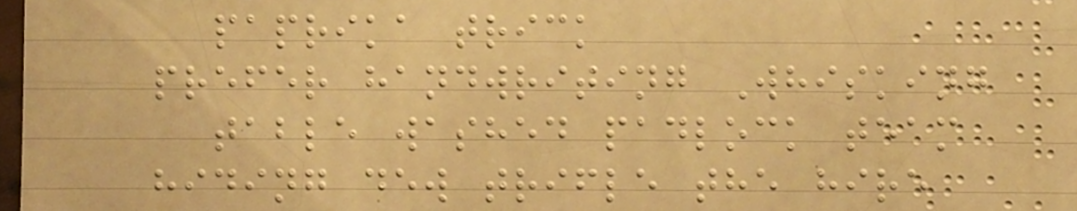paprika trick
prefer handwriting Whisking
table washed padlock team
hiding dew trifle the hire
